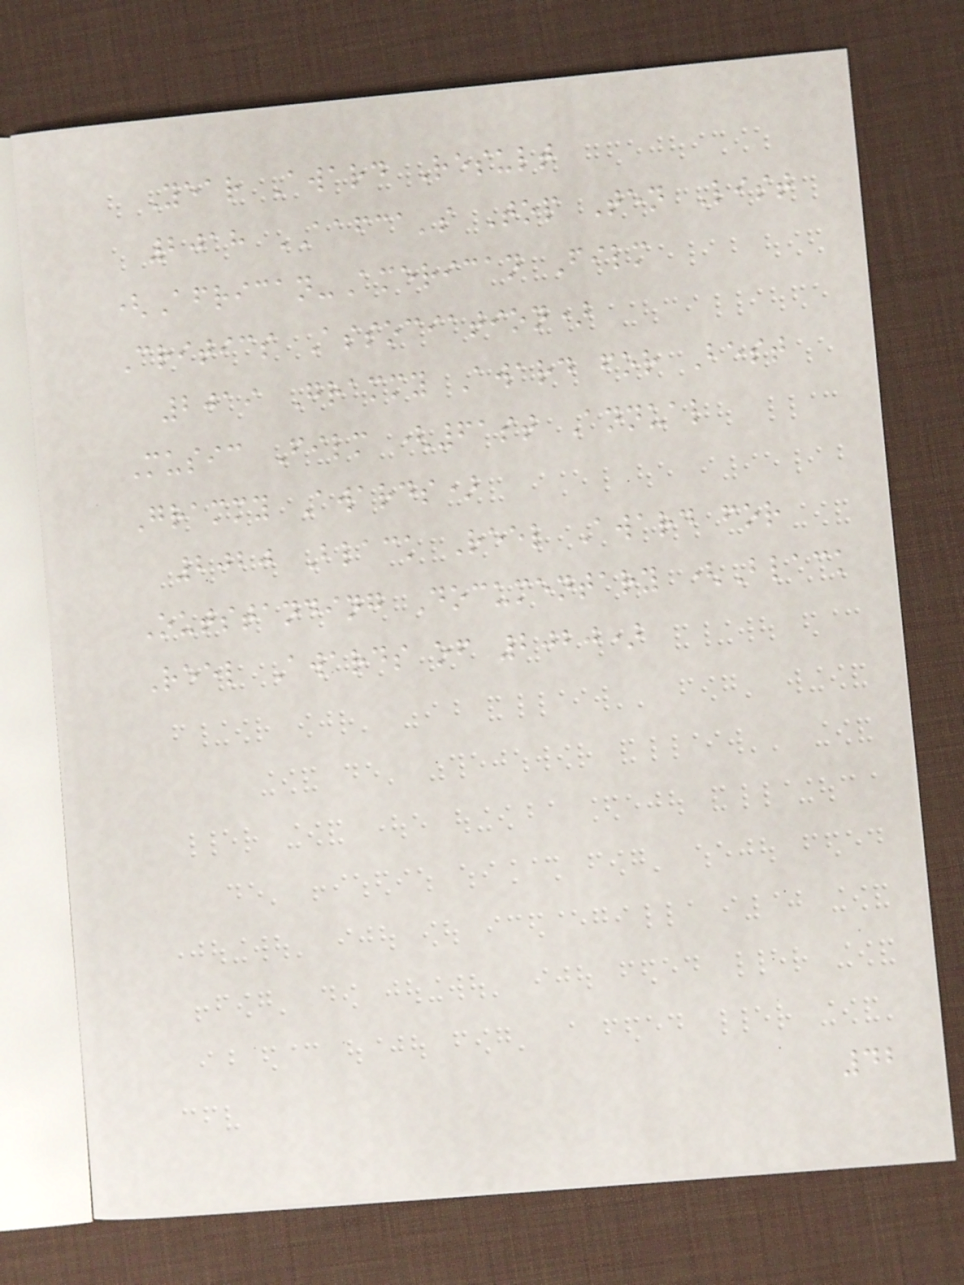Year Award Result
2018 AAFCA's Top Ten List
(African-American Film
Critics Association)
2019 Grammy Award for Best
Music Film (61st Annual
Grammy Awards)
2020 Black Reel Award for
Outstanding Documentary (Black
Reel Awards of 2020)
42
